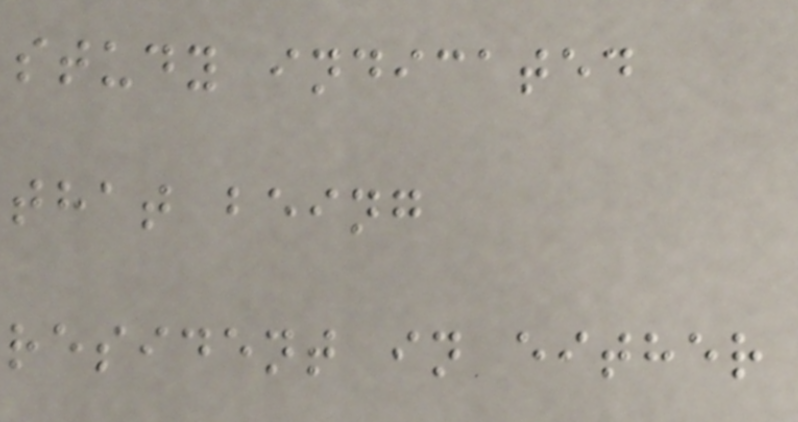study indicated
that being
resident in either
